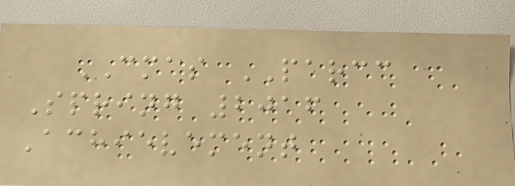CMAS PARCC
Spring 2016
Achievement
